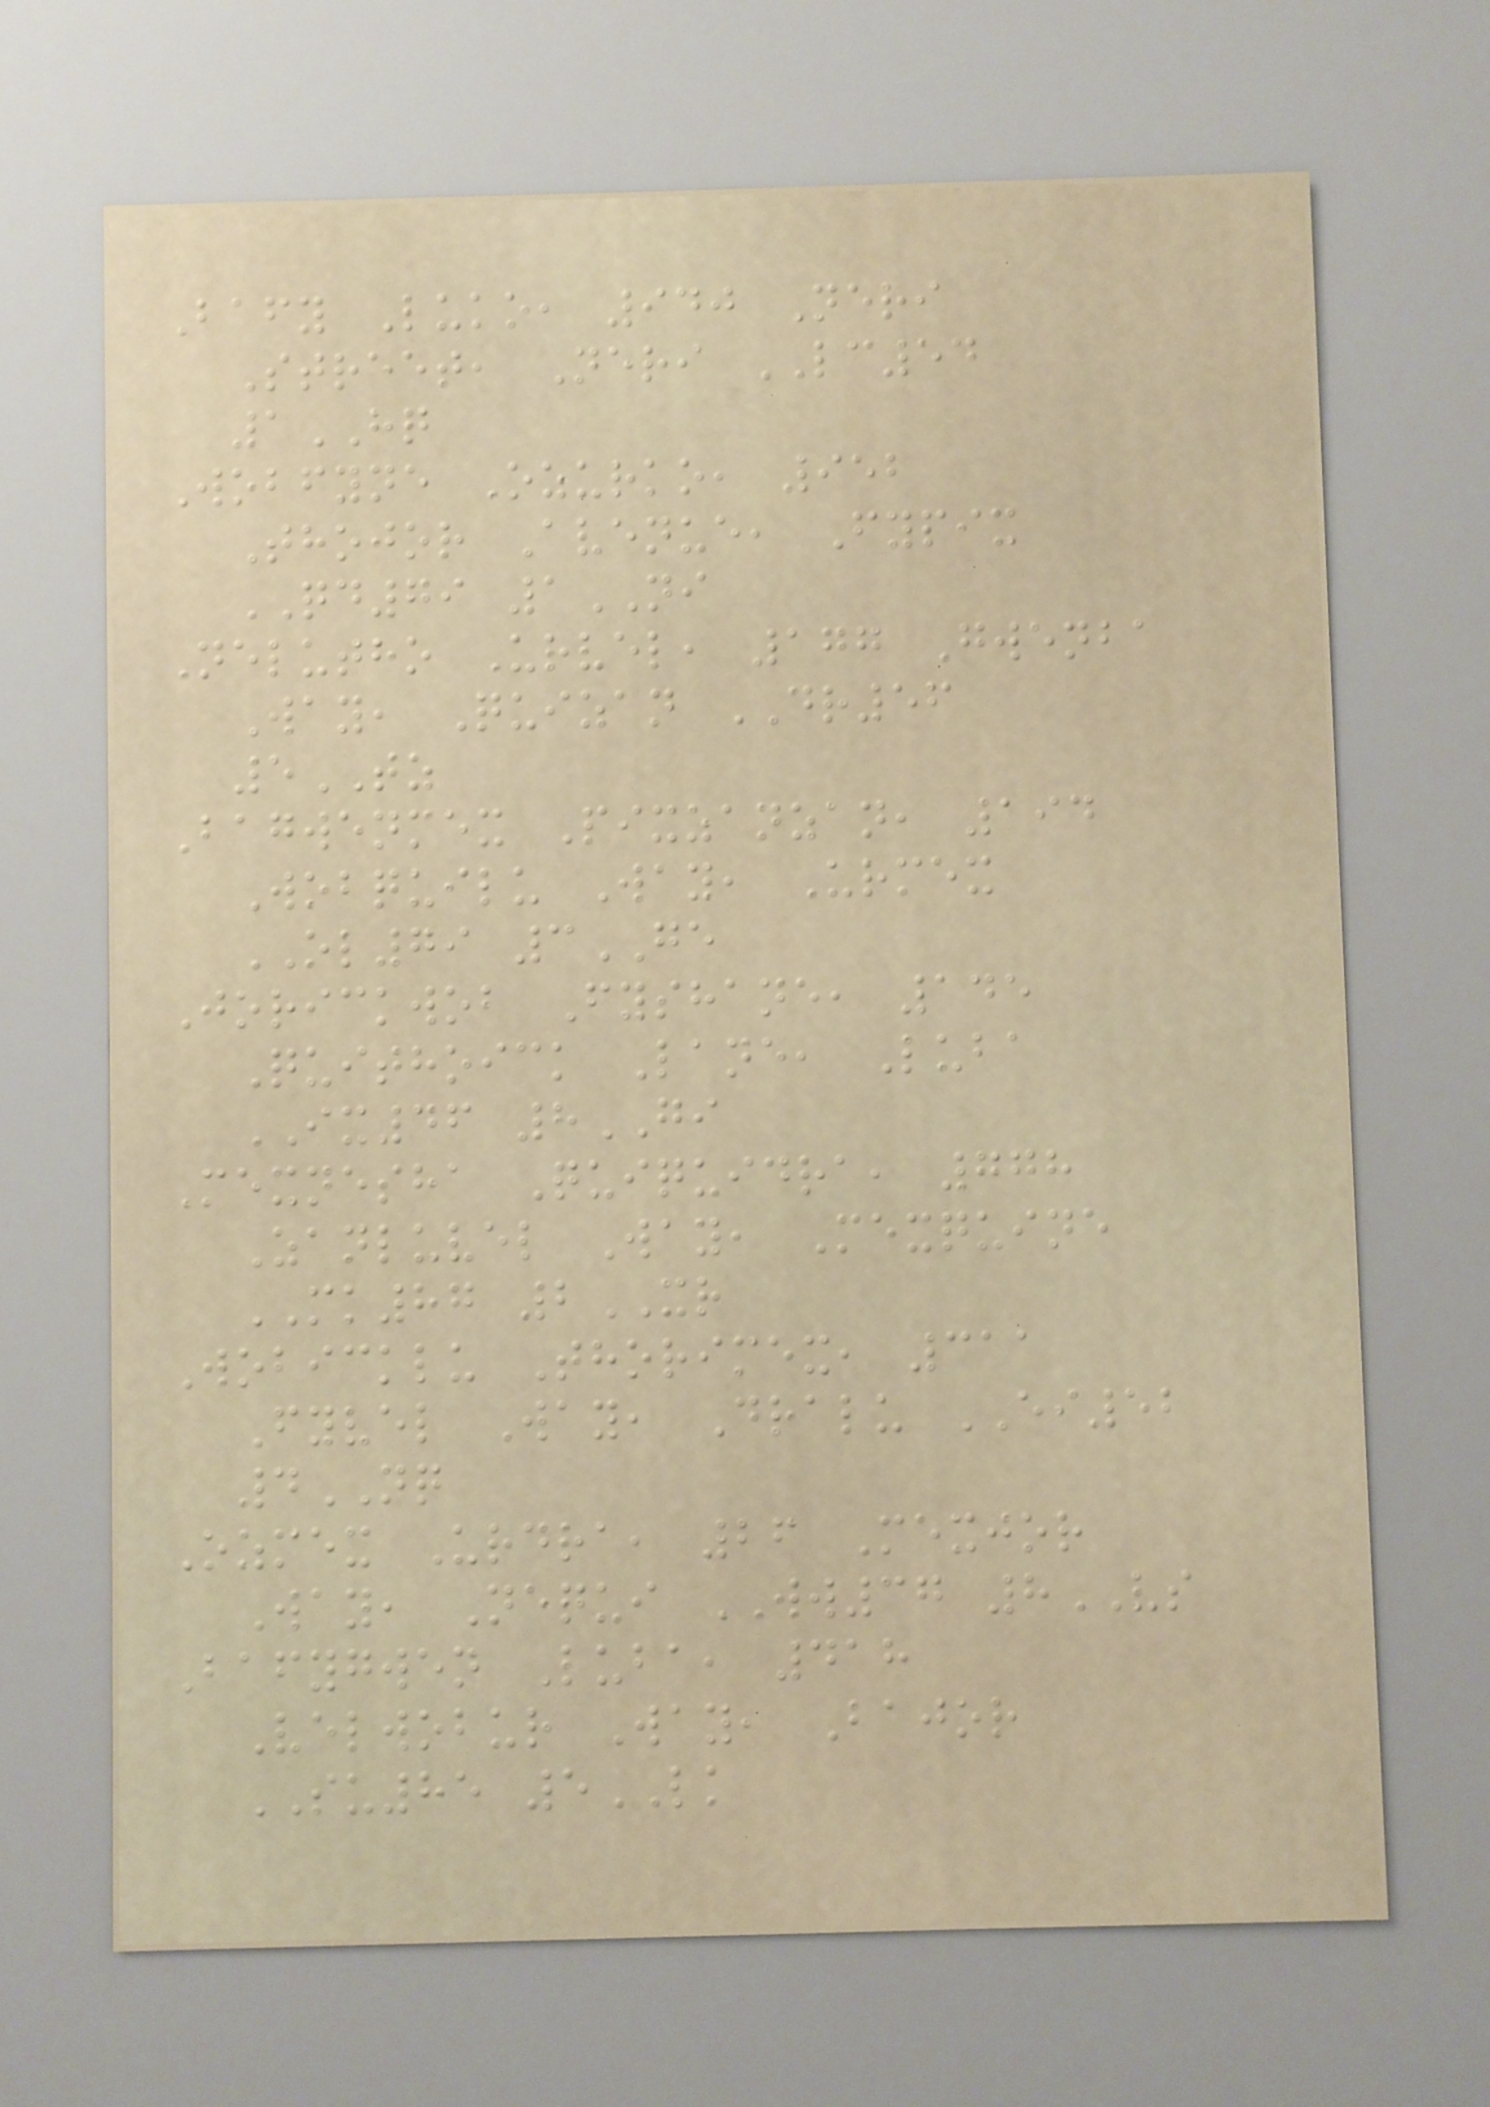Bafy Luko, 940 Neri
Street, Neri LC54
1HQ
Wobfyne Ozurko, 952
Thojor Avenue, Fypix
QD79 1NI
Nelutho Urvel, 177 Gwenba
Way, Quizan DR56
5TZ
Bagwenmex Pixzanzan, 194
Wobquilu Way, Urmex
OL79 3GE
Jorickwob Fyshane, 145
Quithoick Lane, Luba
IX46 8GI
Mexnesha Quiquidra, 778
Zanluvel Way, Mexquine
MK87 2XR
Wobicklu Thorimex, 311
Fyvel Way, Dralu EI52
4NQ
Ozmex Urdra, 26 Mexjor
Way, Nequi WW37 8VS
Bafygwen Luba, 418
Velwobur Way, Bajor
SU85 5LK
